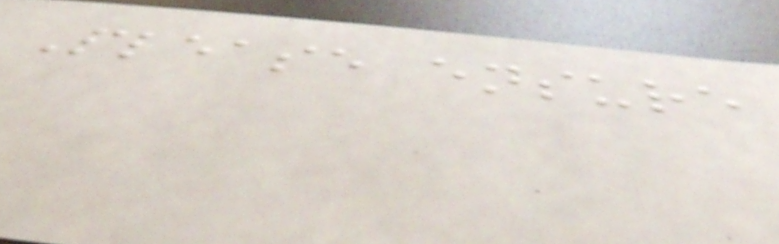Please ensure
